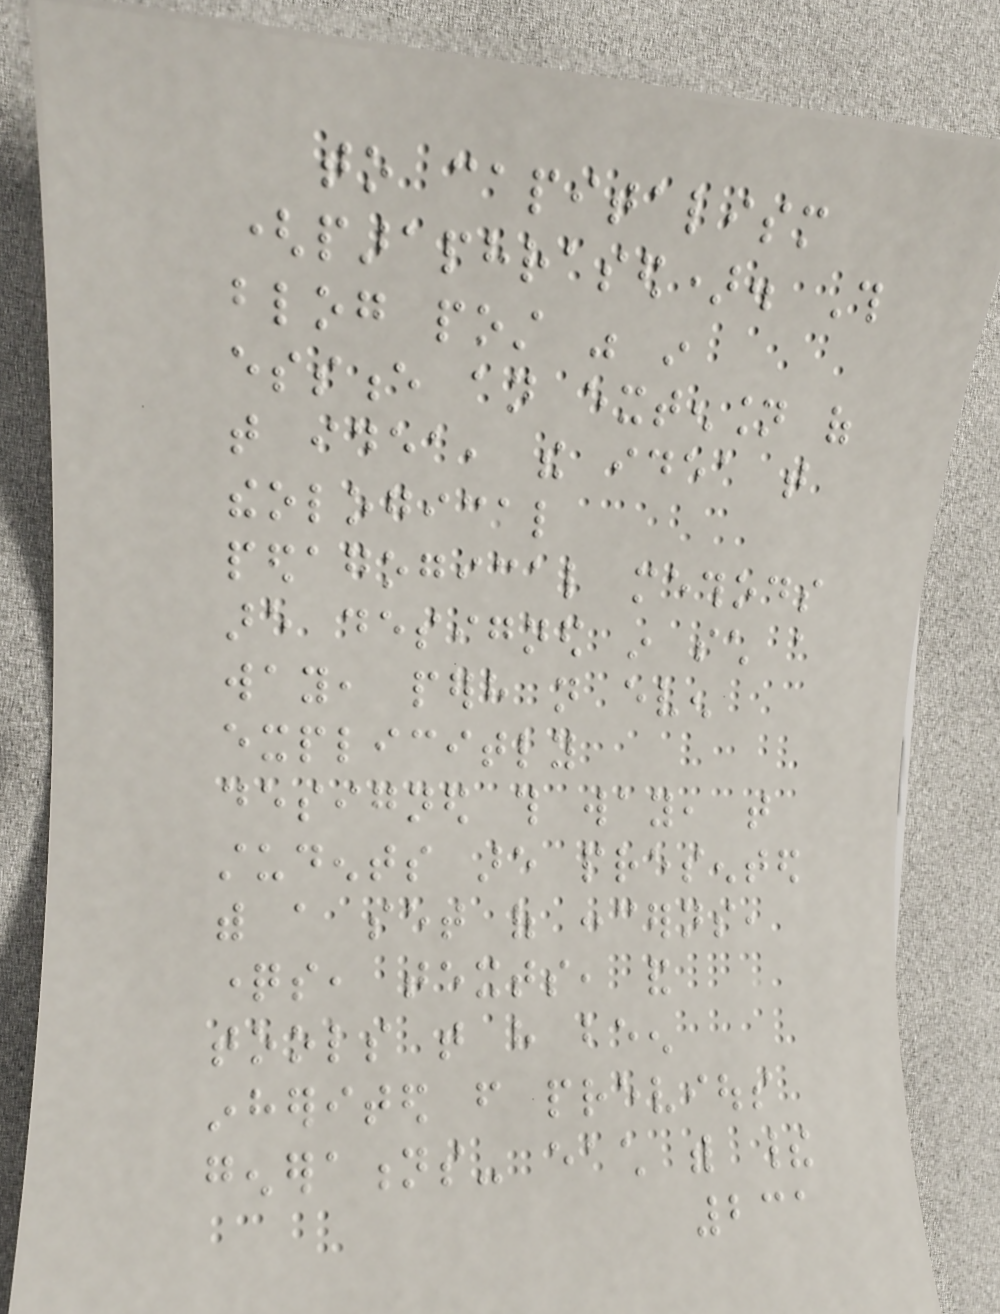to capitalism
(paraphrased). This
blog post was in
essence an extension of
that idea, the idea that
theological
pedagogical methods
are designed in such a
way, perhaps not even
explicitly
designed this way, that
students are presented
with a set of concerns,
questions, texts, and
tools that have been
inherited from previous
generations- each with their
231
